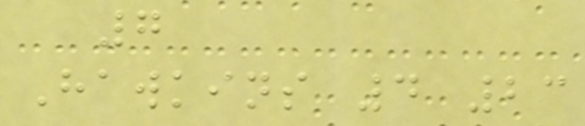7
Hawkins 4 23
